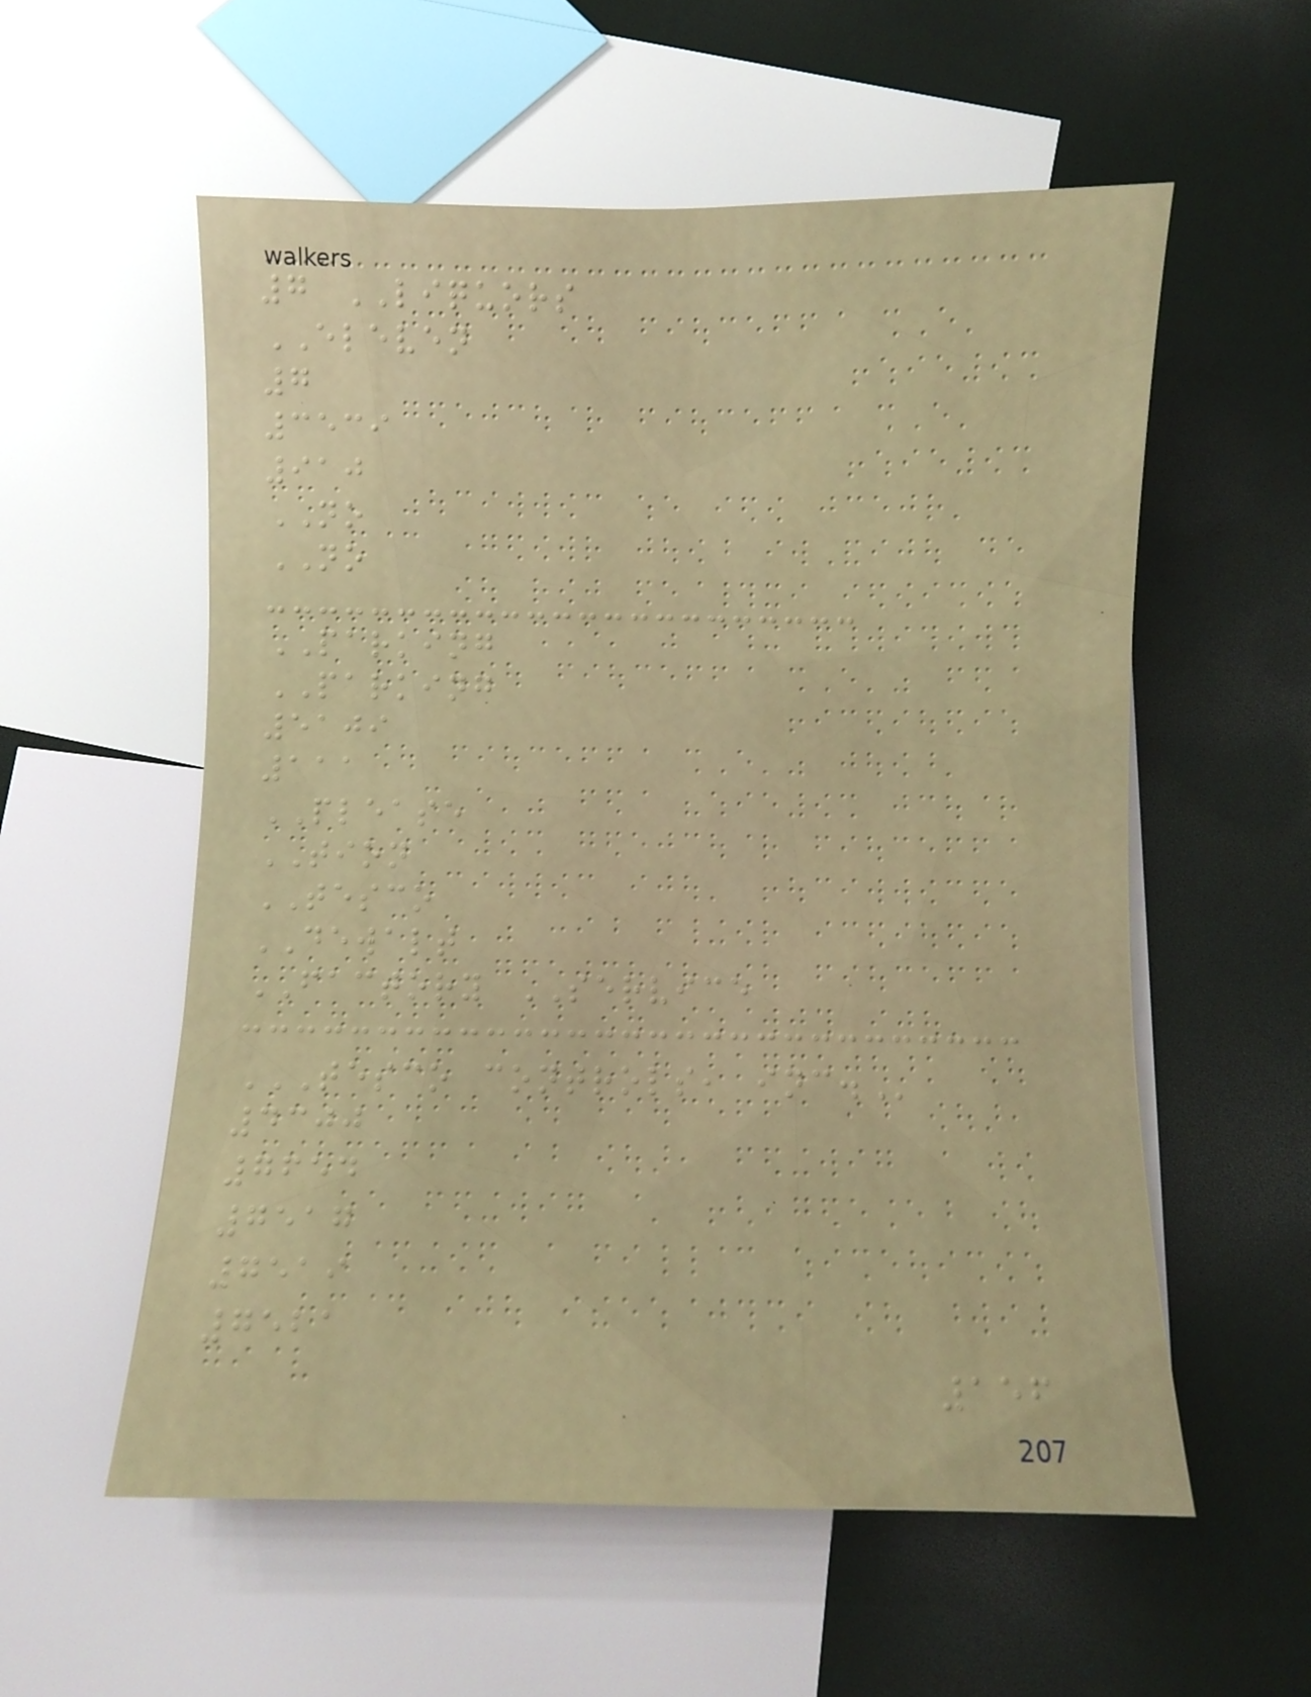7 LIQUORS
ELEVEN
7
3539
910
NO
NO
PARKING
PARKING
5109
111
PLEASE
TION
TESCO
DEWALT
FACTORY SERVICE
TESCO CONTROLS, INC.
4300
7654
7517
7519
7521
156
